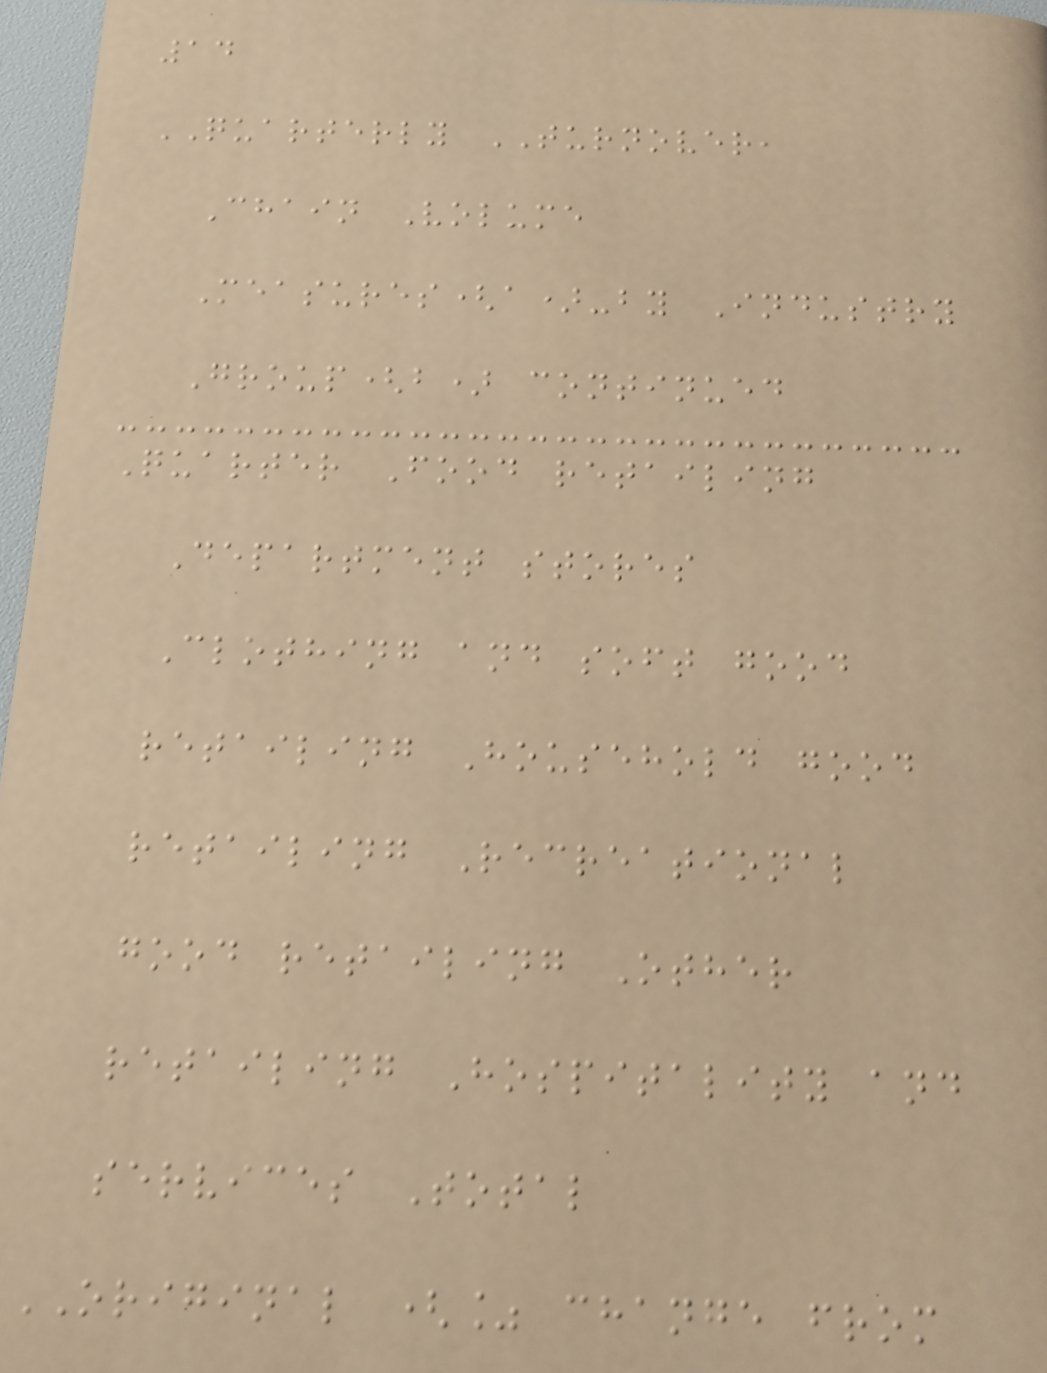14
QUARTERLY TURNOVER,
Chain Volume
Measures(a)-by Industry
Group(b) continued
Quarter Food retailing
Department stores
Clothing and soft good
retailing Household good
retailing Recreational
good retailing Other
retailing Hospitality and
services Total
ORIGINAL (% change from
